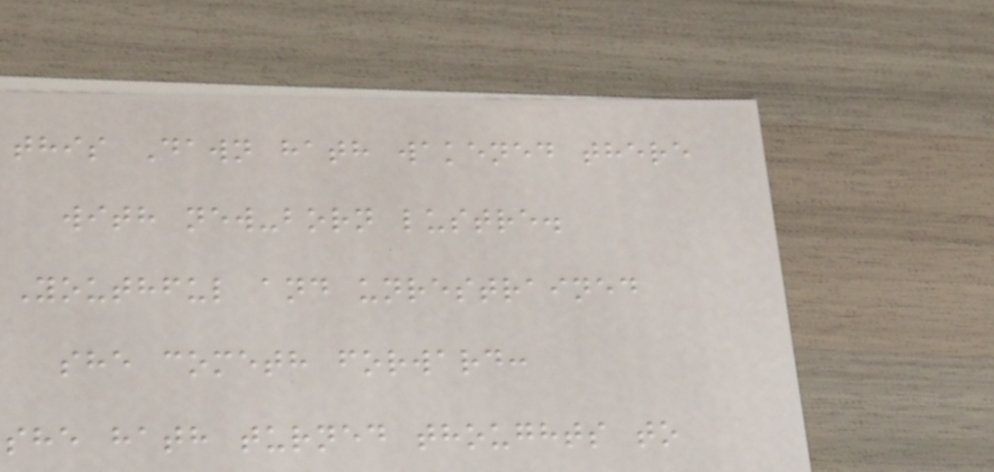this Dawn hath wakened there
with new-born lustre.
Youthful and unrestrained
she cometh forward:
she hath turned thoughts to
